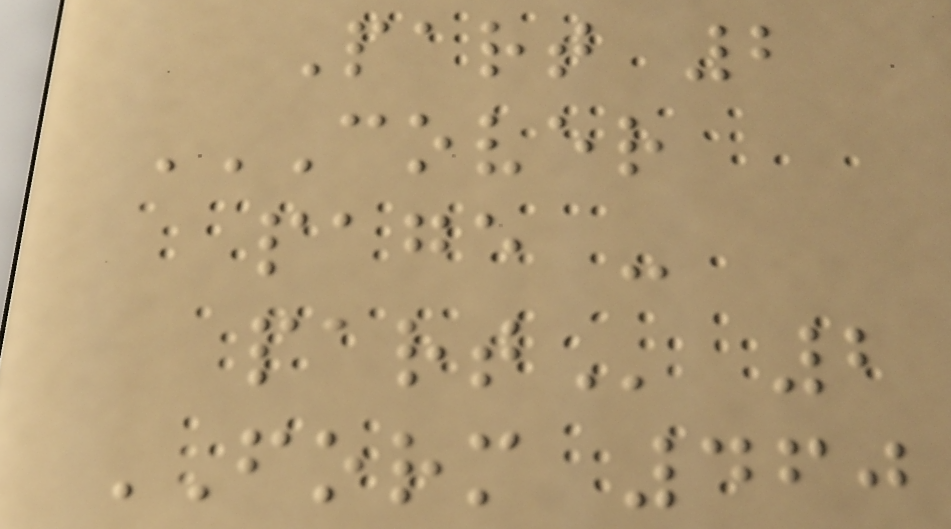Part 2
COVER
PAGE -
PART 2
FORM 460
